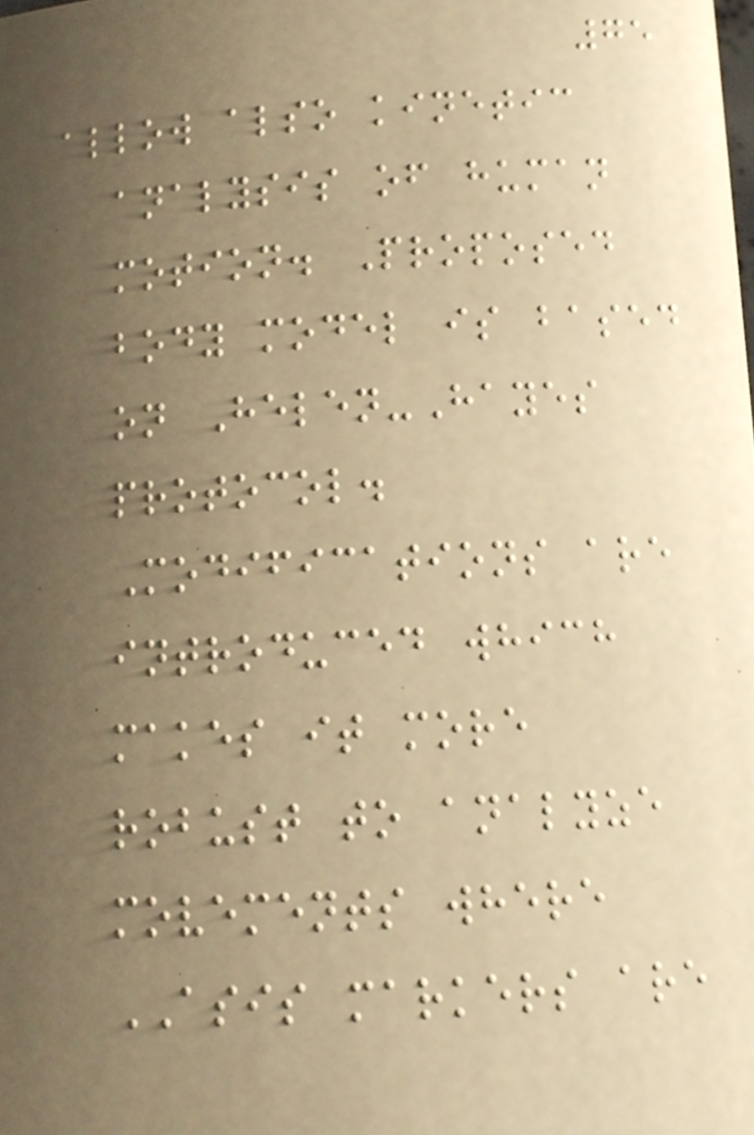75
allow also kinetic
analysis of human
motion. Proposed
body model is based
on Helen-Hayes
protocol.
Modifications are
introduced which
makes it more
robust to analyze
movements where
ASIS markers are
